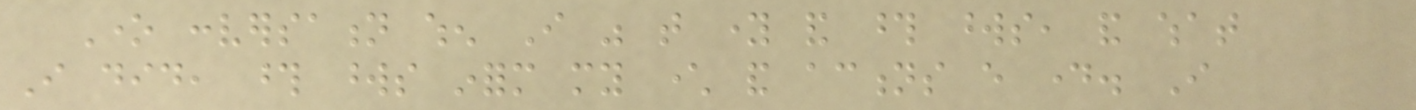One conversation when I was that young and those words, and what
I did, those words inform my character and actions every day. I
